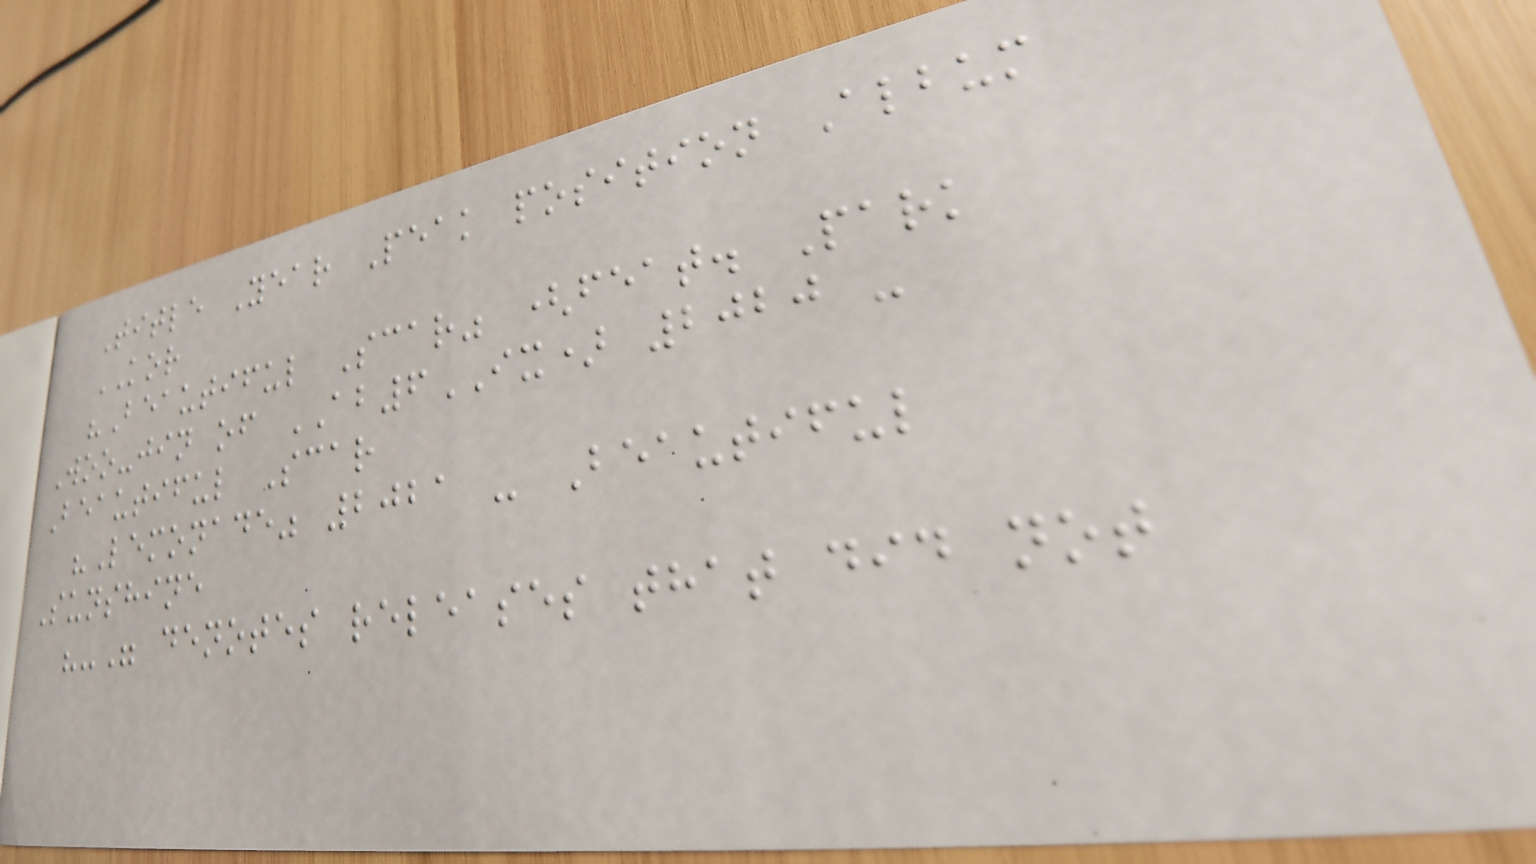Title Year Peak position Album
KOR
"Beautiful Scar" (feat. Park
Woo-jin of AB6IX) 2020 -
Beautiful Scar
"Lemonade" 2021 - Beautiful
Sunshine
"-" denotes releases that did not
